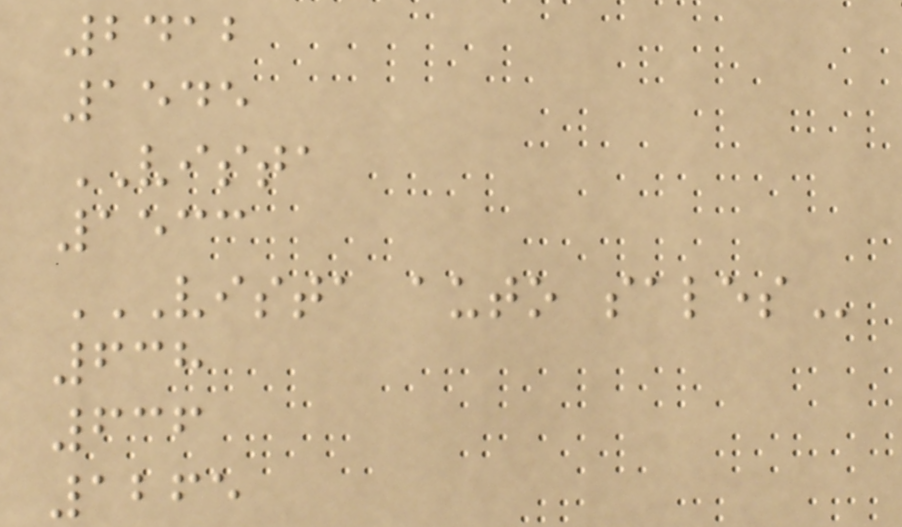2412
1545
VISTA
1533
VISTA AUTO SALES
638
636
1265
